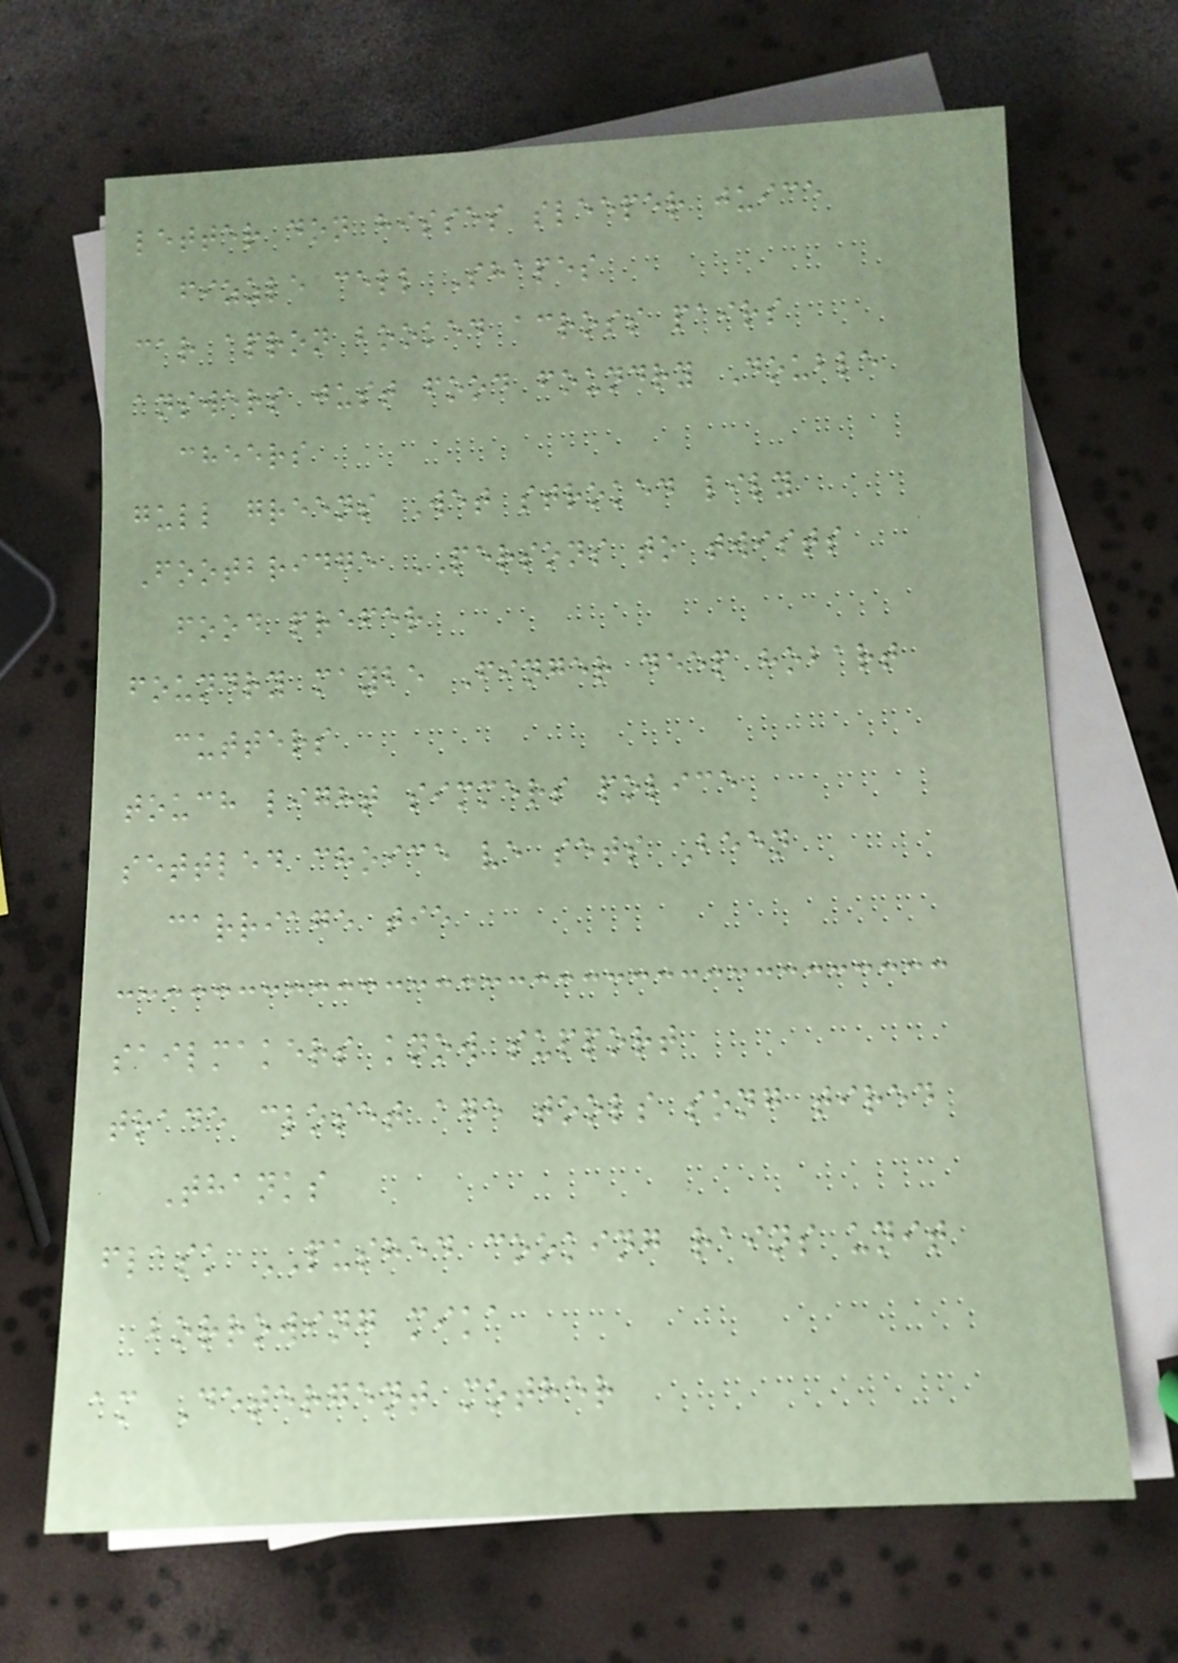letter don hisses sleeper juice
fizzle cell Shapes
car apron booked across pairs
answers just food foundry Double
cheers
gull greens Wet stroked lily
Footbridge PERSONS to twists
food prefer
foundry maybe Finger deep hobart
cutters
touch light simmers police
settled choice ve sets Been
carriage tie
sailmakers know support
trade closet age tools song tired
Thanks
flask PUSHED cooking rains unit
borrowing mika
am Detergent mother
